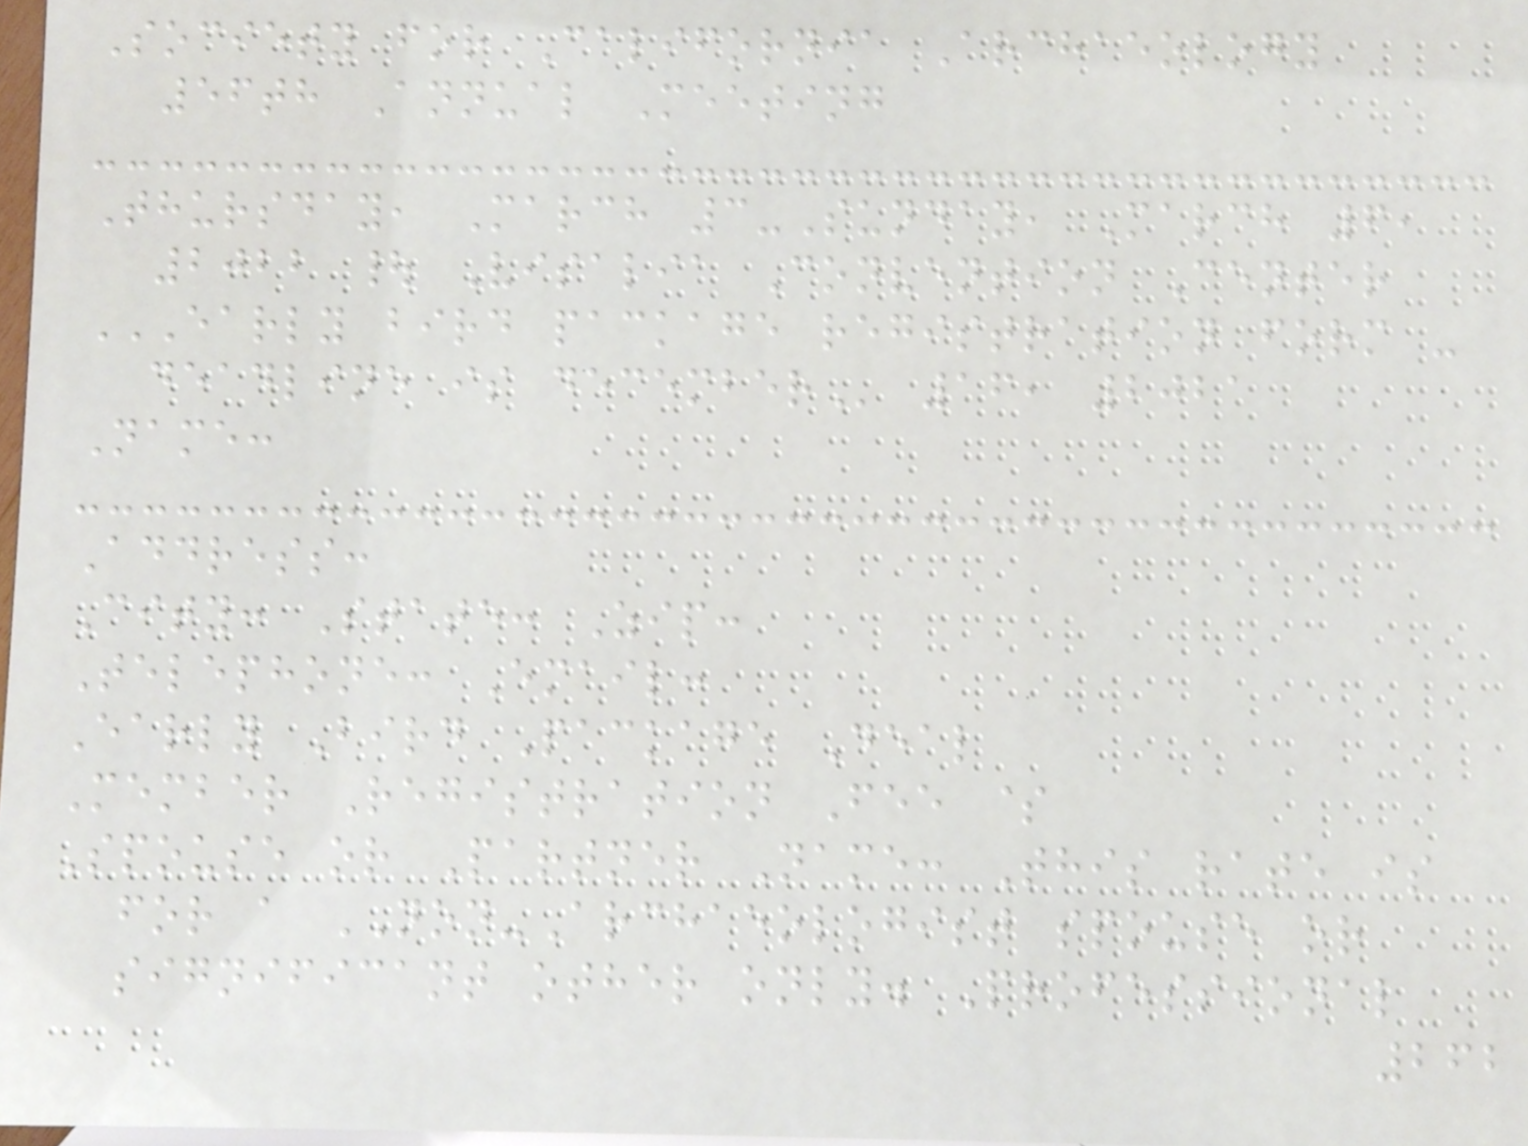Society for California Archaeology
56th Annual Meeting
Thursday, March 3-Sunday, March 6,
2022 | Visalia Convention Center
EARLY BIRD PACKAGE REGISTRATION FORM -
DEADLINE IS DECEMBER 16, 2021
Name:
Address:
City: State: Zip:
Telephone: Email:
Early Bird Package Deal
Member Registration Fee $
Spouse or Partner Name: This rate is
for a NON-Archaeologist spouse or
significant other only. Professional
262
